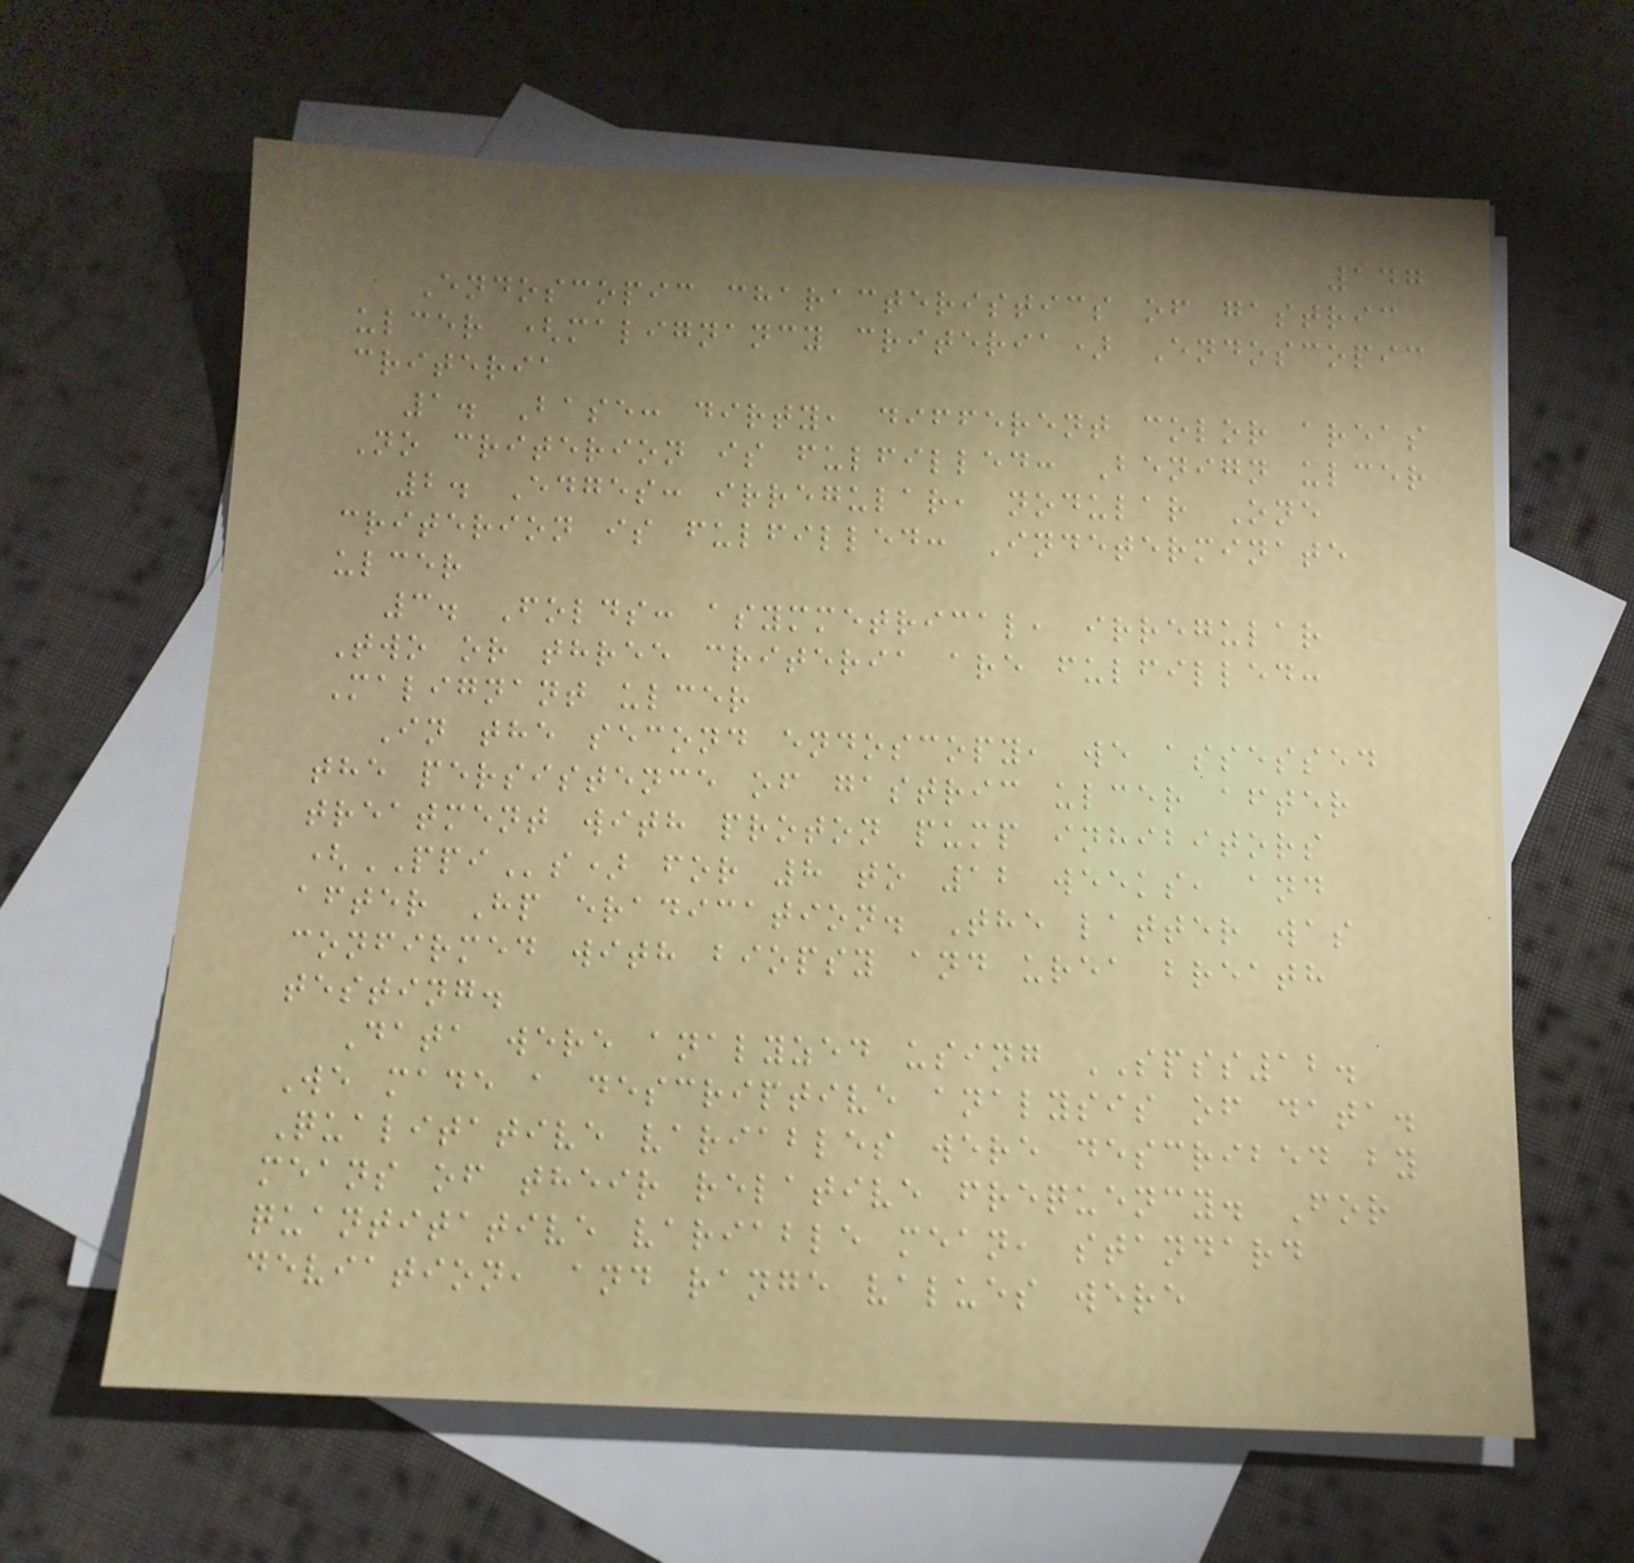147
Endoscopic characteristics of gastric
ulcer (malignancy criteria) Endoscopic
criteria
1. Base: dirty, different color areas
No criterion is fulfilled: Benign ulcer
2. Edges: irregular, nodular One
criterion is fulfilled: Indeterminate
ulcer
3. Folds: asymmetrical, irregular
Two or three criteria are fulfilled:
Malignant ulcer
In the second endoscopy, we assessed
the persistence of gastric ulcer after
treatment with proton pump inhibitors
(PPIs) for 8 to 12 weeks, and
after Hp eradication. The latter was
confirmed with biopsy and urea breath
testing.
Data were analyzed using SPSS12.
We made a descriptive analysis of data.
Qualitative variables were described by
means of their relative frequency. For
quantitative variable mean, standard
deviation, and range values were
